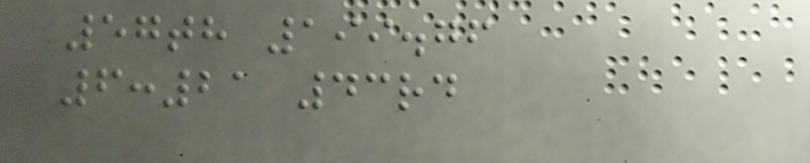57th 199.76
6:21 43rd
